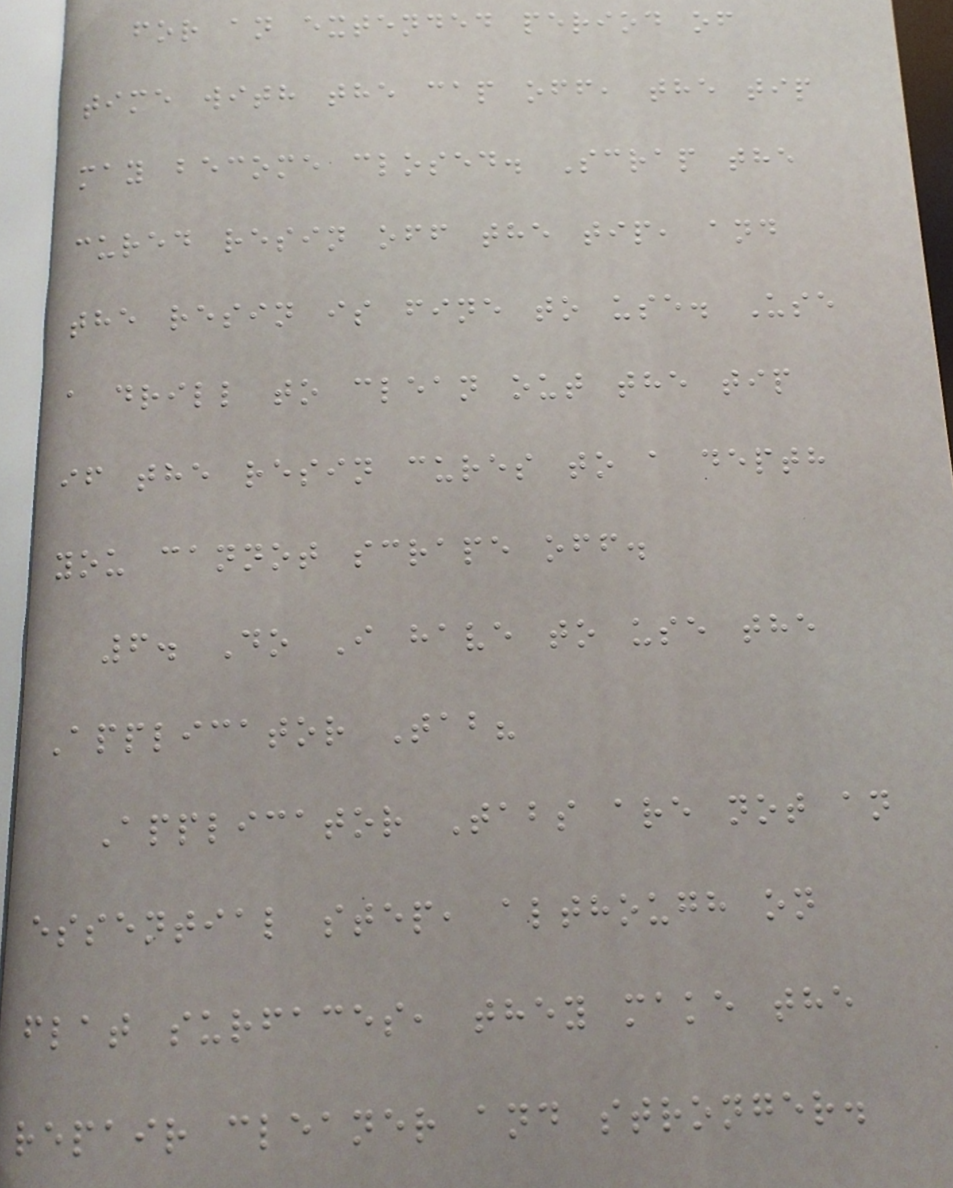for an extended period of
time with the cap off, the tip
may become closed. Scrap the
cured resin off the tip, and
the resin is fine to use. Use
a drill to clean out the tip
if the resin cures to a depth
you cannot scrape off.
6. Do I have to use the
Applicator Tab?
Applicator Tabs are not an
essential step, although on
flat surfaces, they make the
repair cleaner and stronger.
